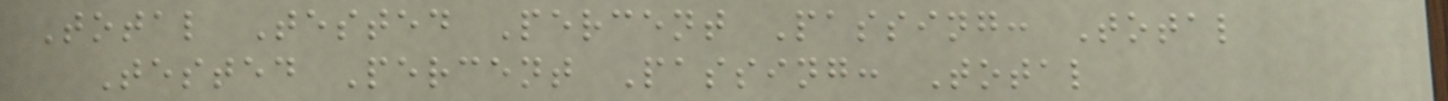Total Tested Percent Passing: Total
Tested Percent Passing: Total
